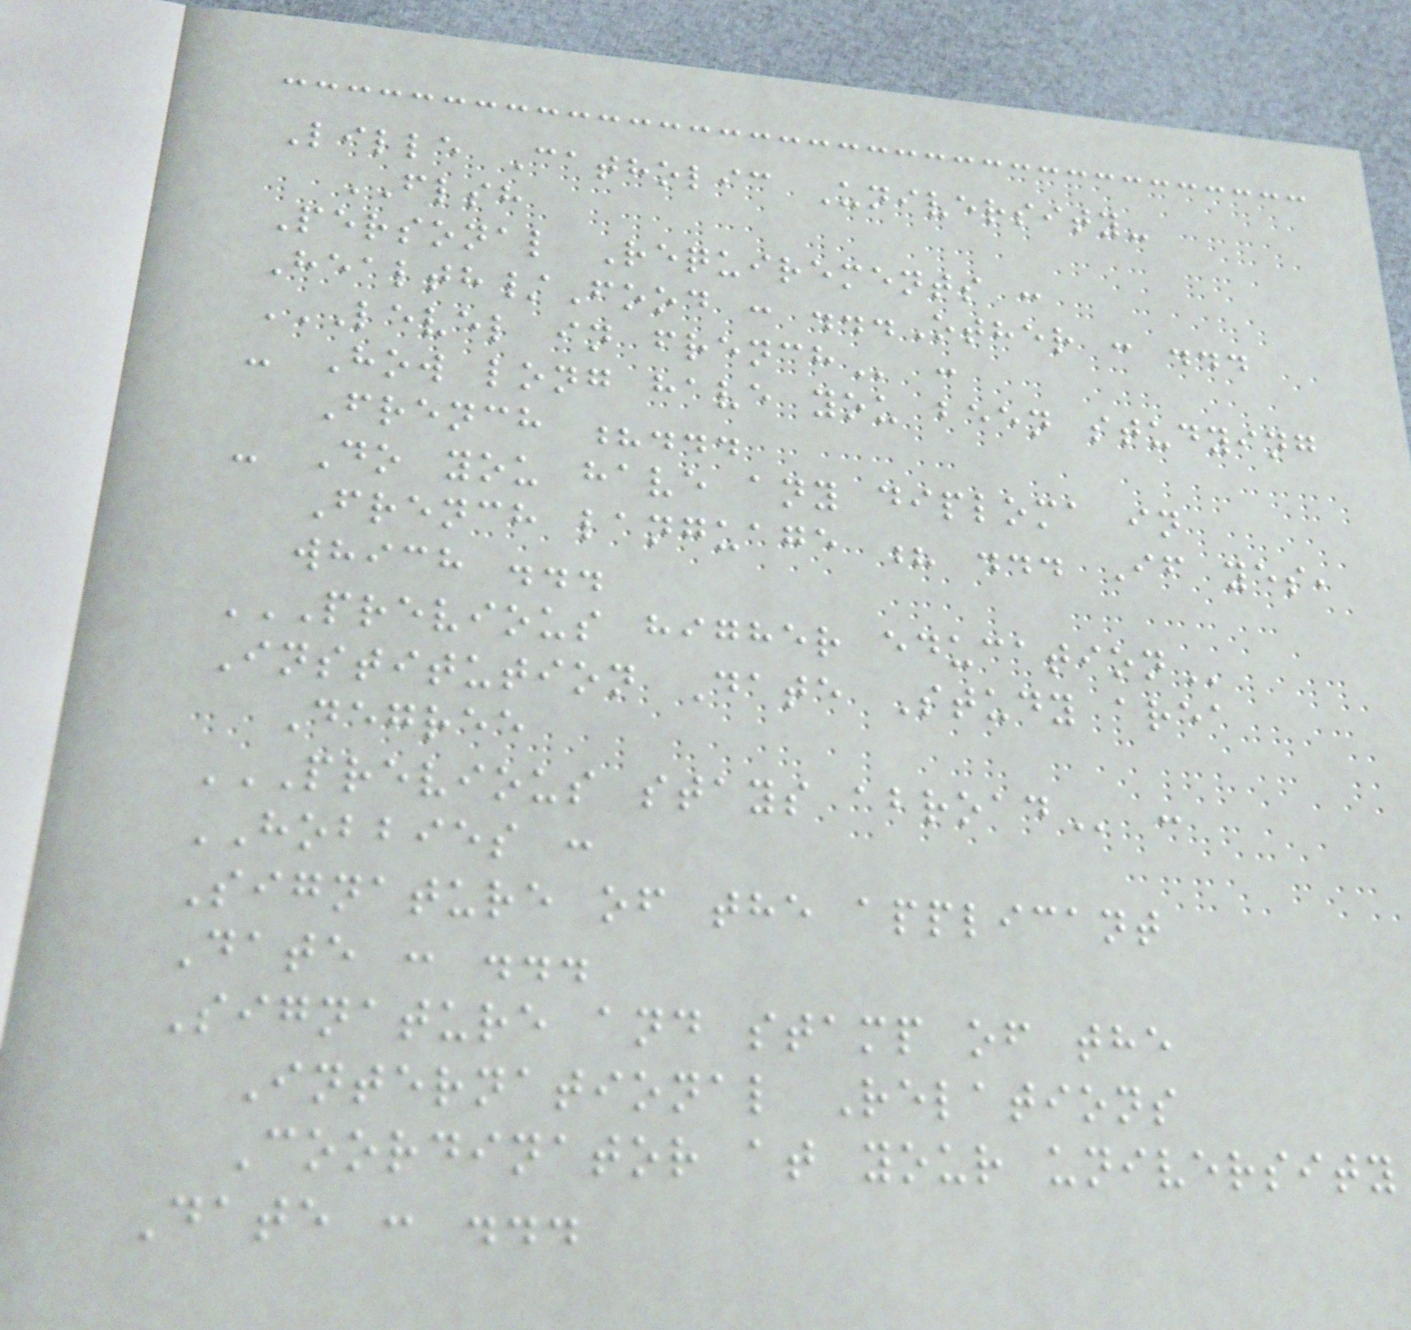Lille Catholic University-
FLSH
Personal Requirements :
Health/Food : ...Other : ...
LEVEL IN FRENCH :
- How long have you been studying
French ?...
- Do you have any diploma in
French language ? ... If yes,
which ...
PREVIOUS HIGHER EDUCATION
Institution Date Study area
Degree
PREVIOUS STAYS ABROAD :
HOBBIES :
Signature of the applicant
Date : ...
Signature and stamp of the
International Relations
Coordinator at your university
Date : ...
